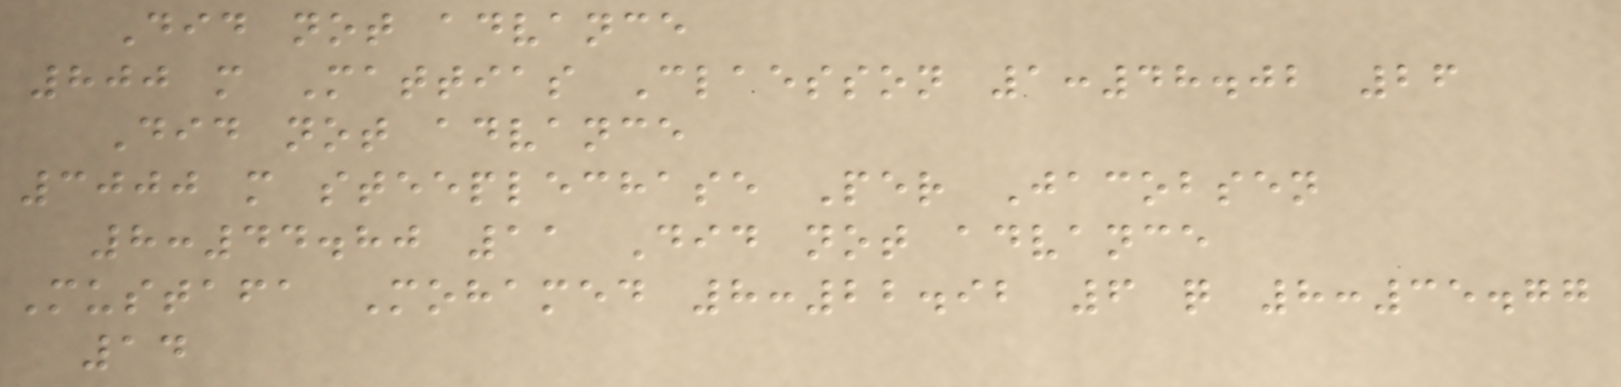Did not advance
800 m Mattias Claesson 1:48.02 26
Did not advance
3000 m steeplechase Per Jacobsen
8:44.80 11 Did not advance
Mustafa Mohamed 8:22.92 6 q 8:35.77
14
